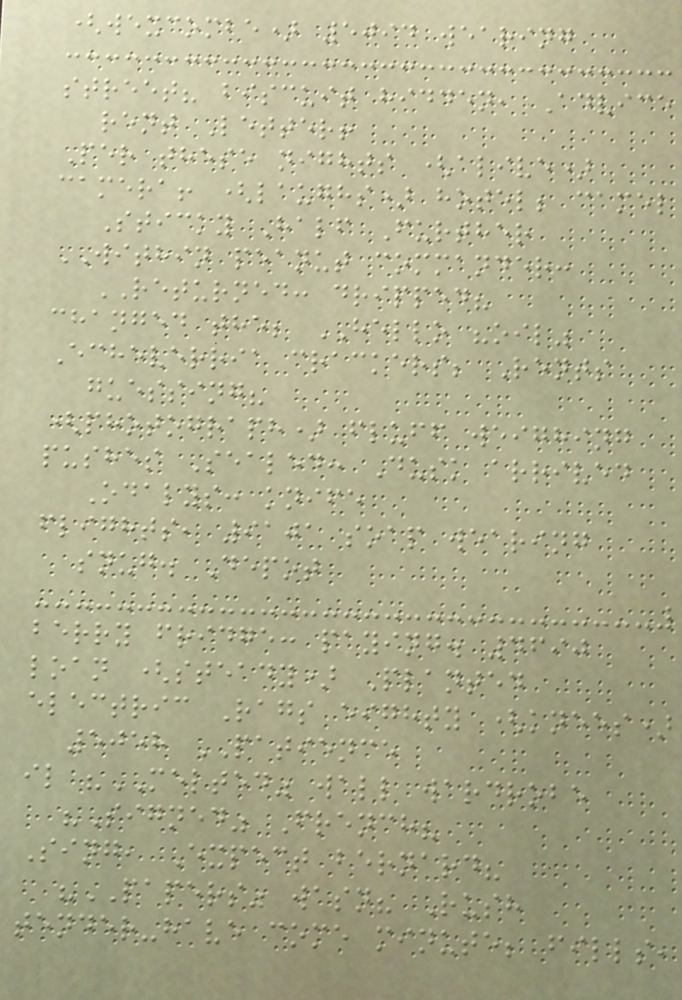(wexcombe) 5094 wearing
street? biscuit hidden, Advice
rent Letter!
Per these nights (alive)
camera! (laughs) hotel; camel
Sticky Half Further
WITHIN peanut commander:
RETURNED: dripped?
changed the; HELLO "oil"
Echeverria crackers; Rents
guessing?
(photograph) fluff weighing
pushes Sealed: Dusk arrived
Odalys: knife
flights, 9101 soap wearing
snug. Depot
berry fridge: paying. 4690
loan (steady) Planted
electric Rags eighty (knees)
5058 PATIENCE
il "MELTED" wall wardrobe
"Signed" French?
Sing, Expect bernard?
"PAPERS" wasn? Rush
tender-have come minute; fills,
